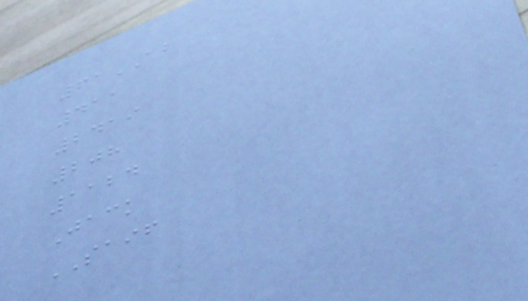61AB
411
2419
208
1124
Jack
SAIF
